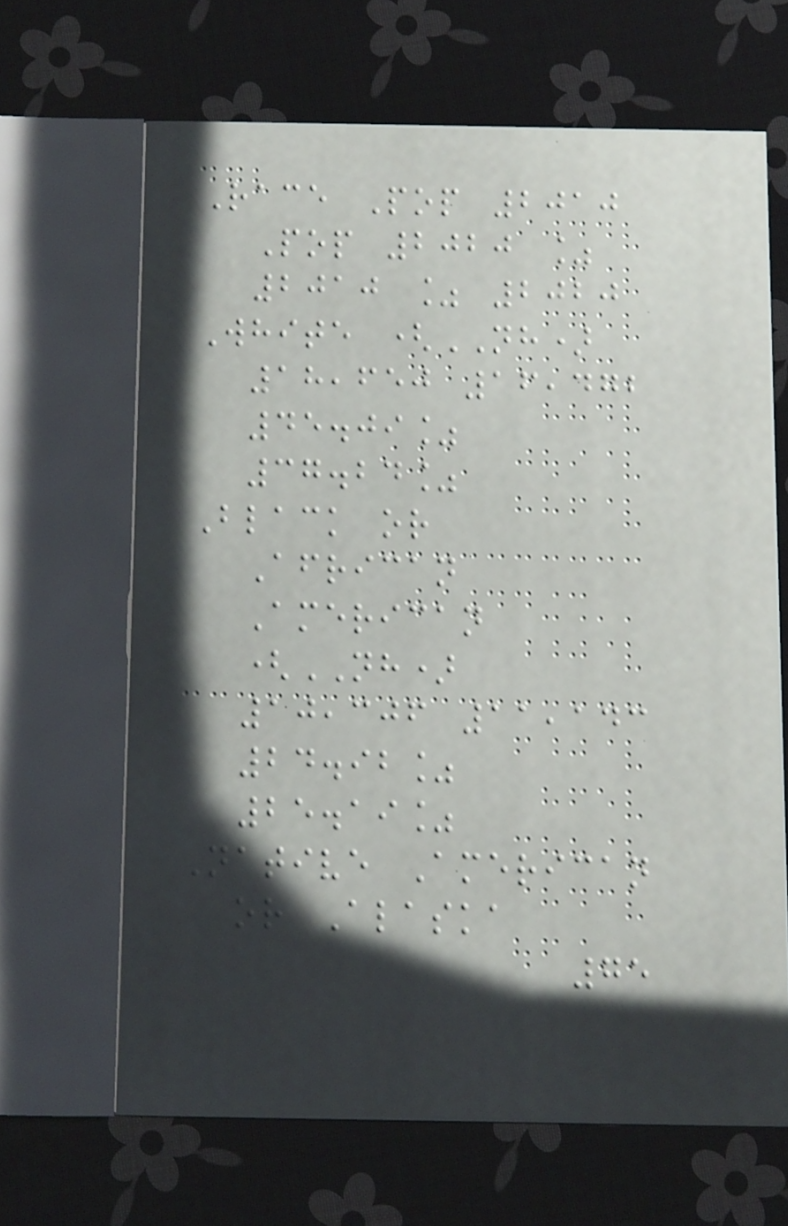Race Pop 2010
Pop 2020 %
2010 % 2020
White (NH)
18,650 16,472
45.09%
37.24%
Black or
African
American
(NH)
10,306 11,143
24.92%
25.19%
Native American
or Alaska
75
